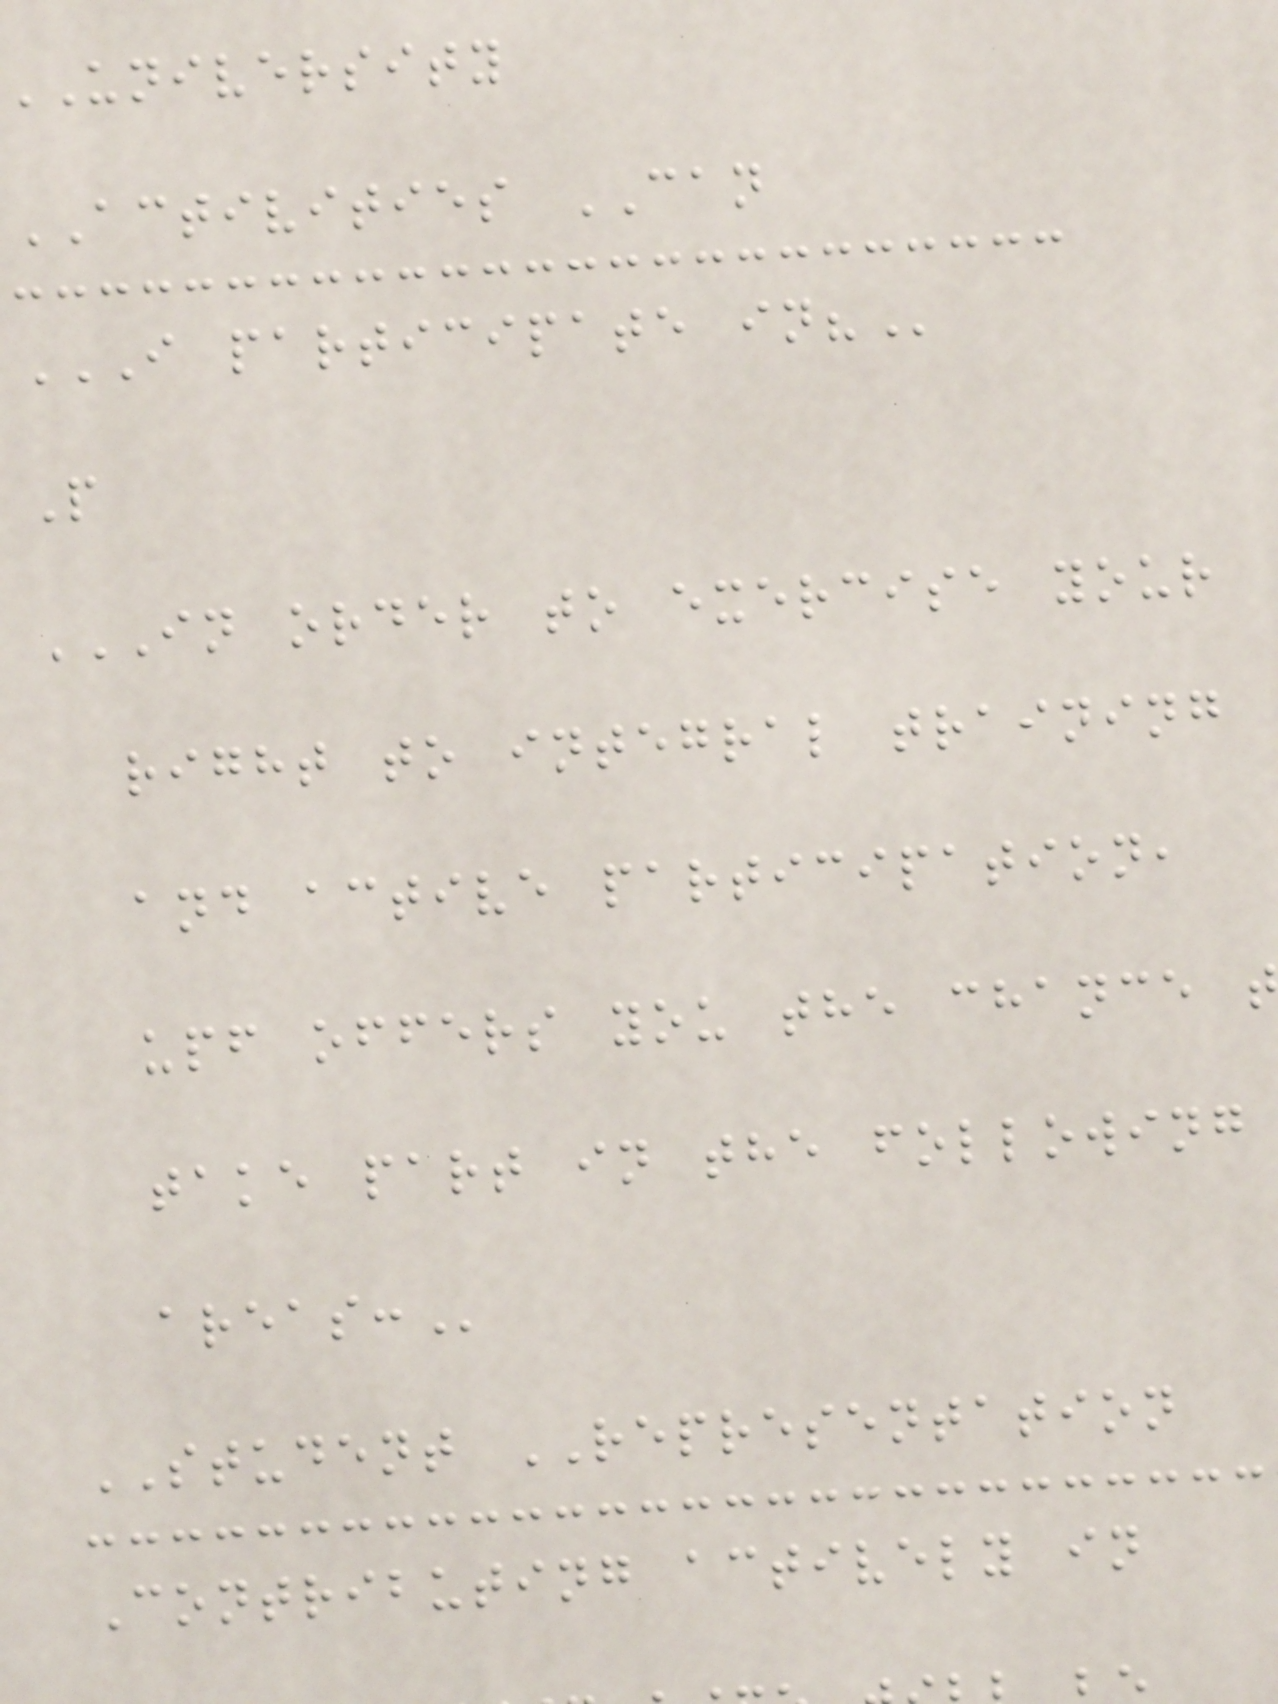UNIVERSITY
ACTIVITIES CAN
I PARTICIPATE IN?
P
IN ORDER TO EXERCISE YOUR
right to integral training
and active participation,
upf offers you the chance
take part in the following
STUDENT REPRESENTATION
Contributing actively in
